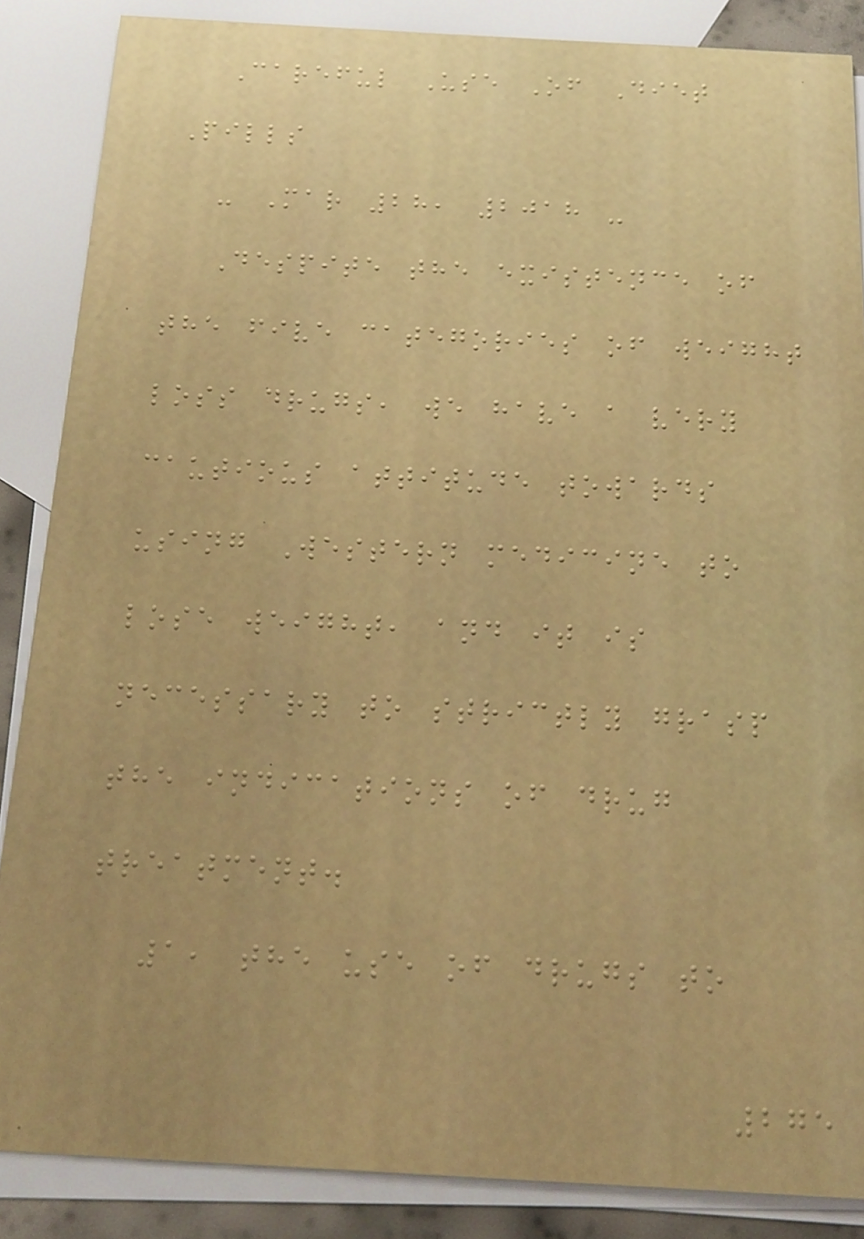Careful Use Of Diet
Pills
- Mar 28, 2018 -
Despite the existence of
the five categories of weight
loss drugs, we have a very
cautious attitude towards
using Western medicine to
lose weight, and it is
necessary to strictly grasp
the indications of drug
treatment.
1, the use of drugs to
275
